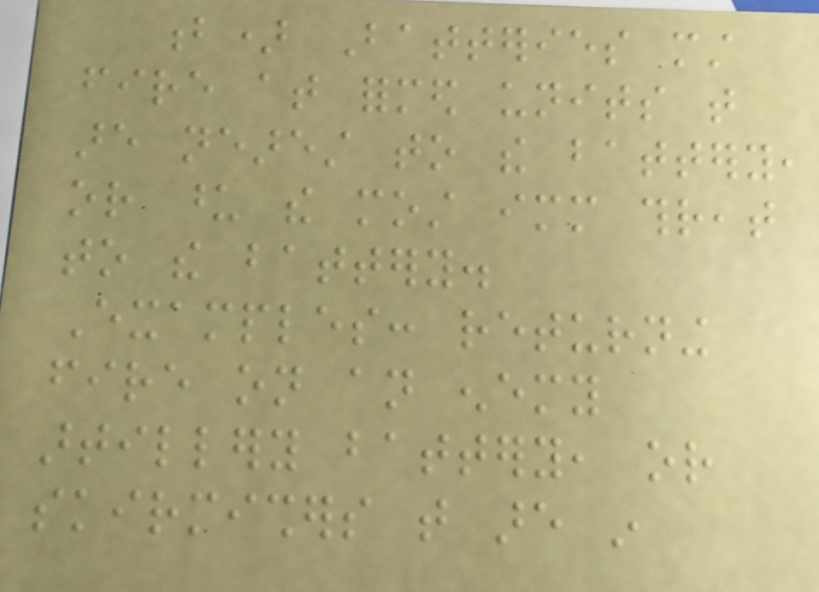b) Batteries must
fire at formed units that
are nearest to the battery,
or upon the most immediate threat
to the battery.
Examples: returning
fire on an enemy
artillery battery, or
skirmishers that are in
